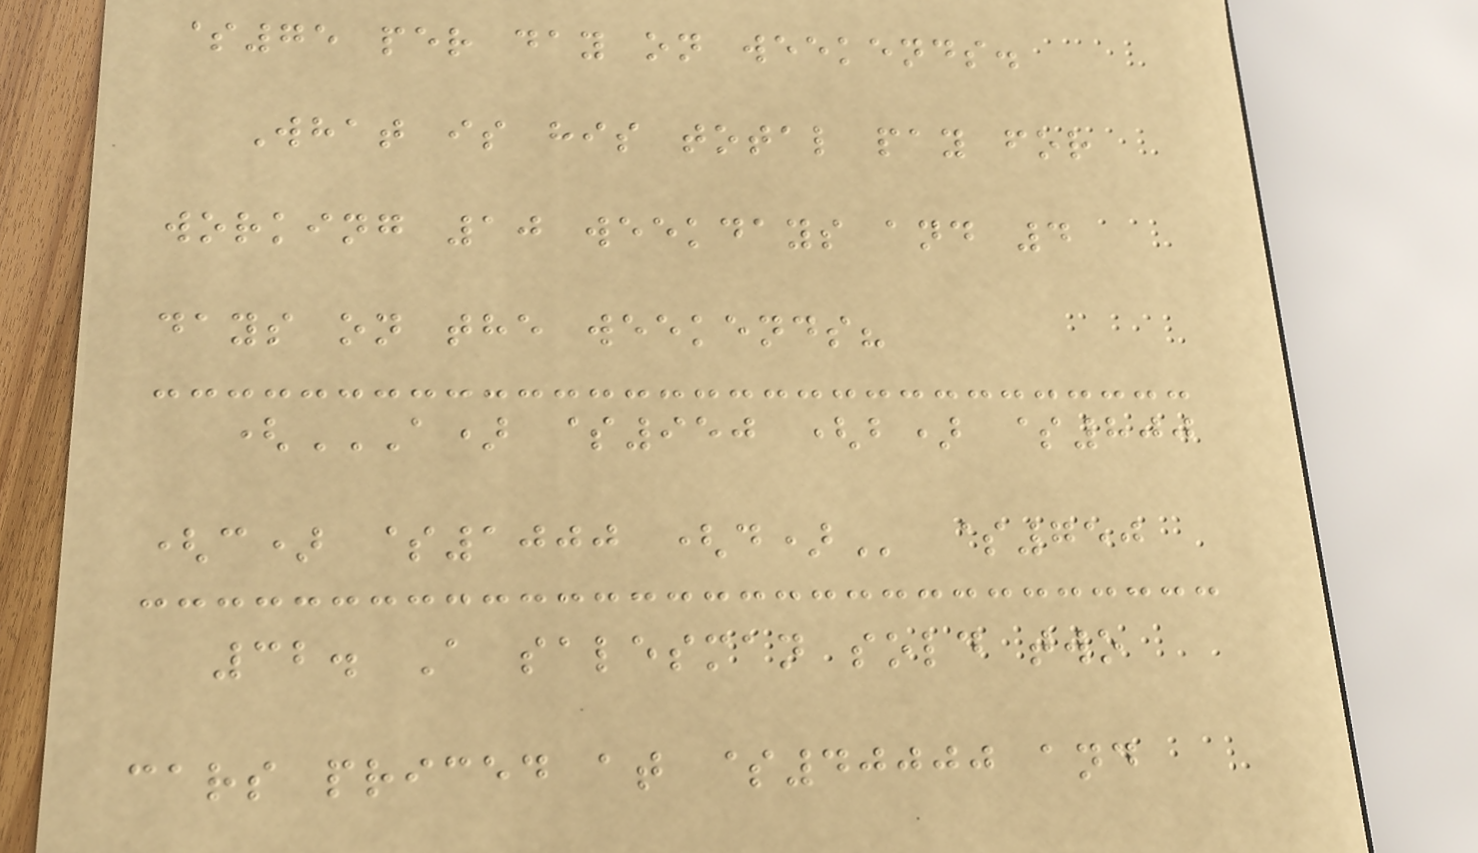$75 per day on weekends.
What is his total pay for
working 10 weekdays and 4
days on the weekends?
(A) $950 (B) $800
(C) $1000 (D) $750
32. A salesman sold two
cars priced at $40000 and
